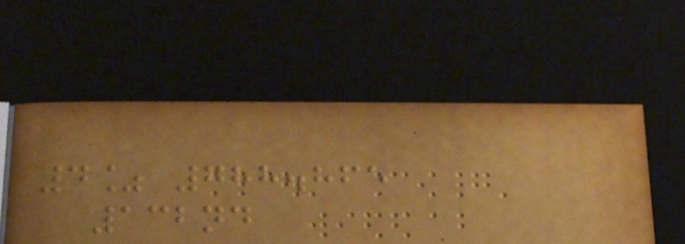4% 788.865
132nd
